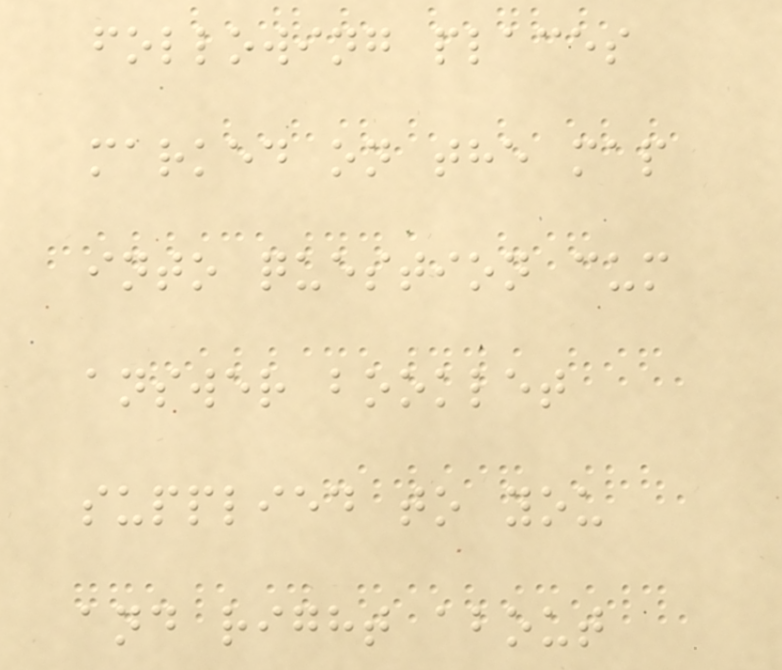following places
marked on the map
into question cum
answer booklet
supplied to you
and right about
